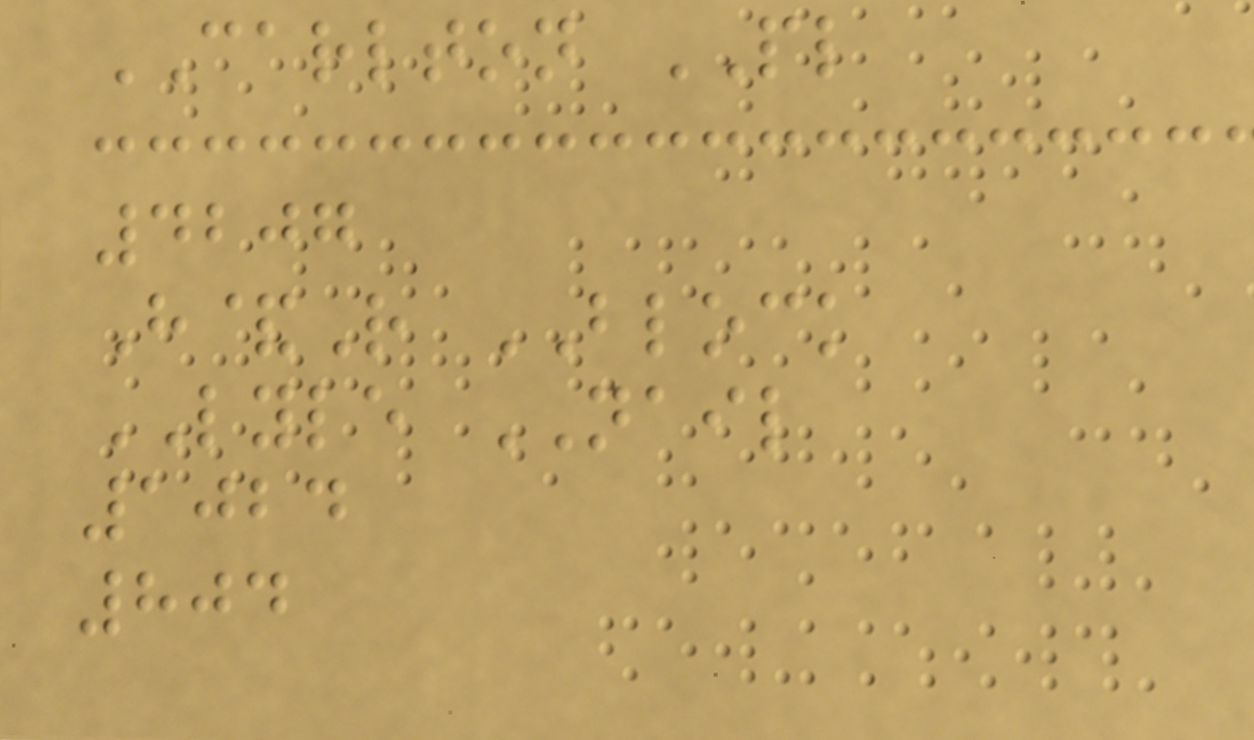CARLTON PL
4207
H&R BLOCK
LYLE NAIL
1024
804
